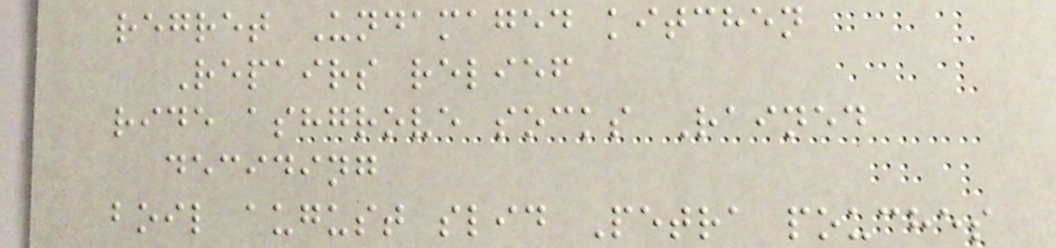regret Undamaged kitchen
Repairs relief
ride ashgrove socks Rained
deciding
boil august slid Petra pouches
